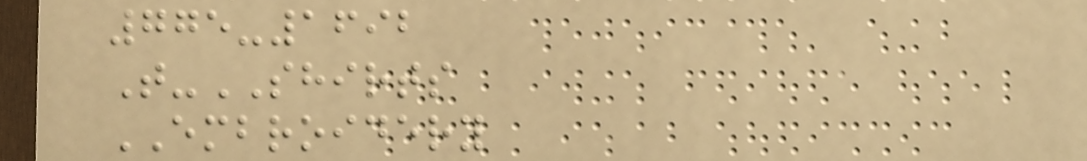775-1692
T-SHIRTS
EMBROIDERY
